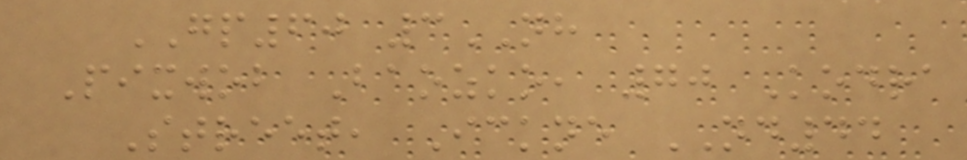GP60 3NH
Pixwob Baozko, 70 Kodra
Street, Ickne ND44
